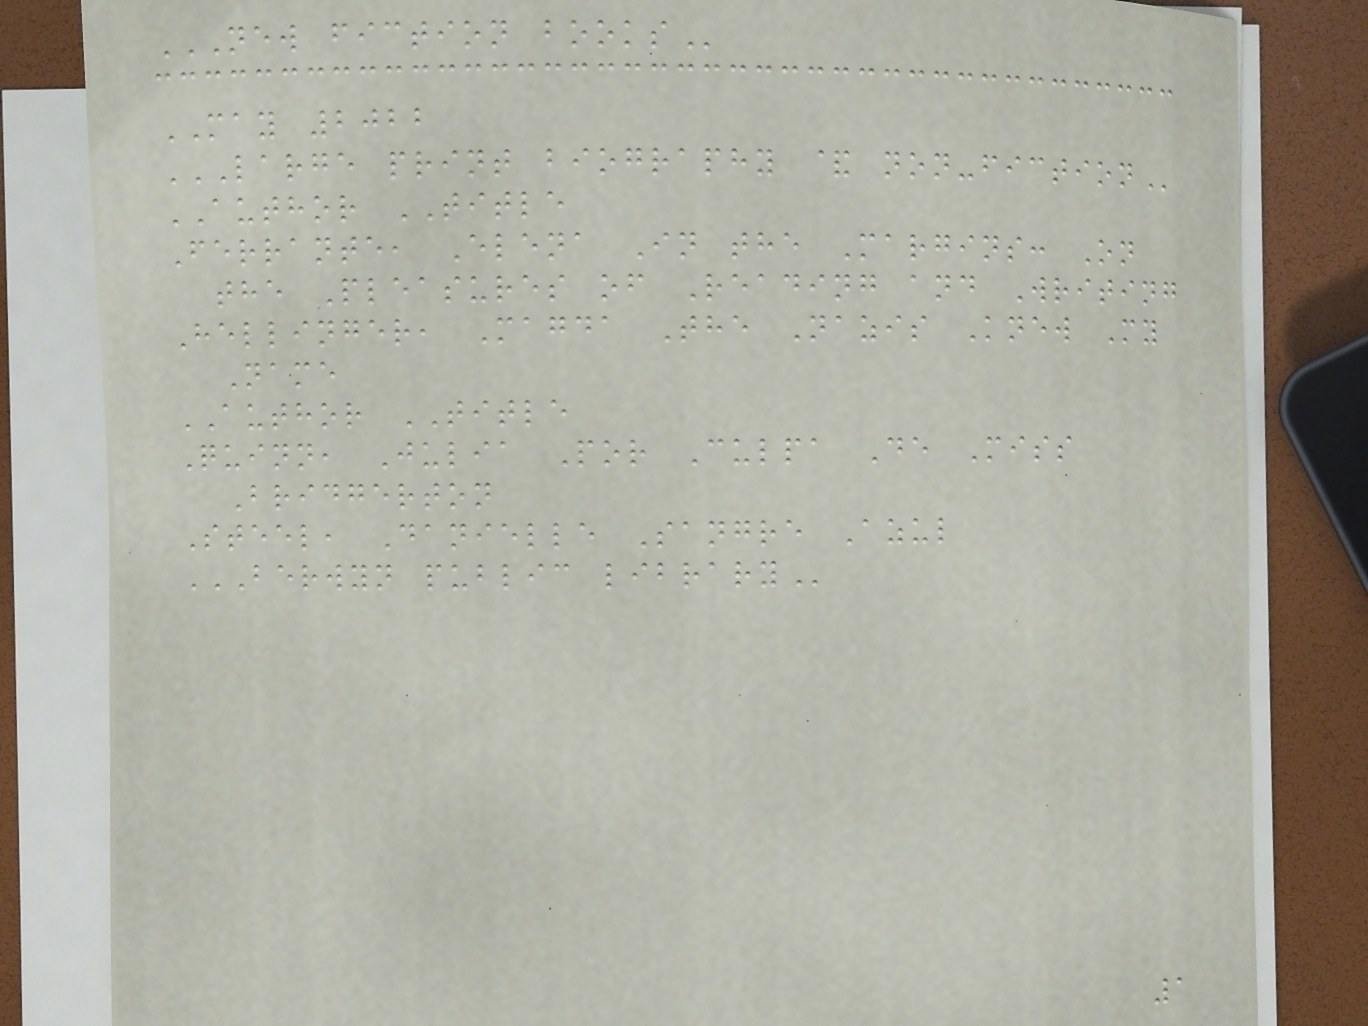NEW FICTION BOOKS
MAY 2022
LARGE PRINT BIOGRAPHY & NON-FICTION
AUTHOR TITLE
Ferrante, Elena In the Margins: On
the Pleasures of Reading and Writing
Hellinger, Magda The Nazis Knew My
Name
AUTHOR TITLE
Quinn, Julia Por Culpa De Miss
Bridgerton
Steel, Danielle Sangre Azul
BERWYN PUBLIC LIBRARY
1
